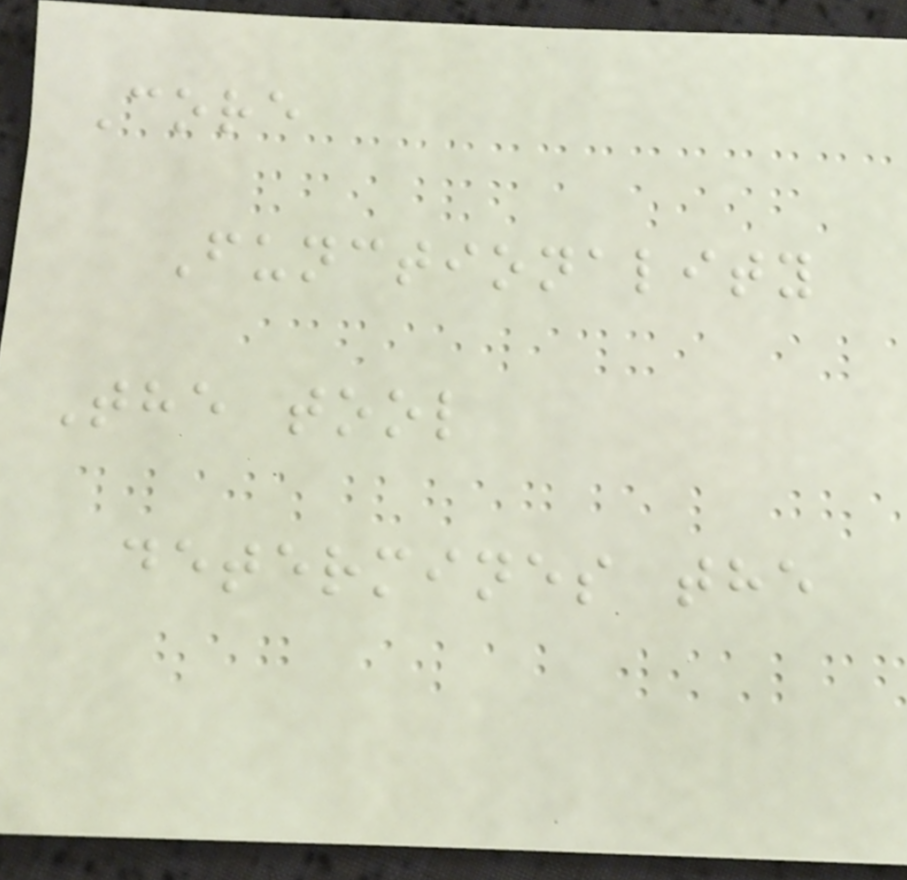Core
Functionality
The tool
determines the
